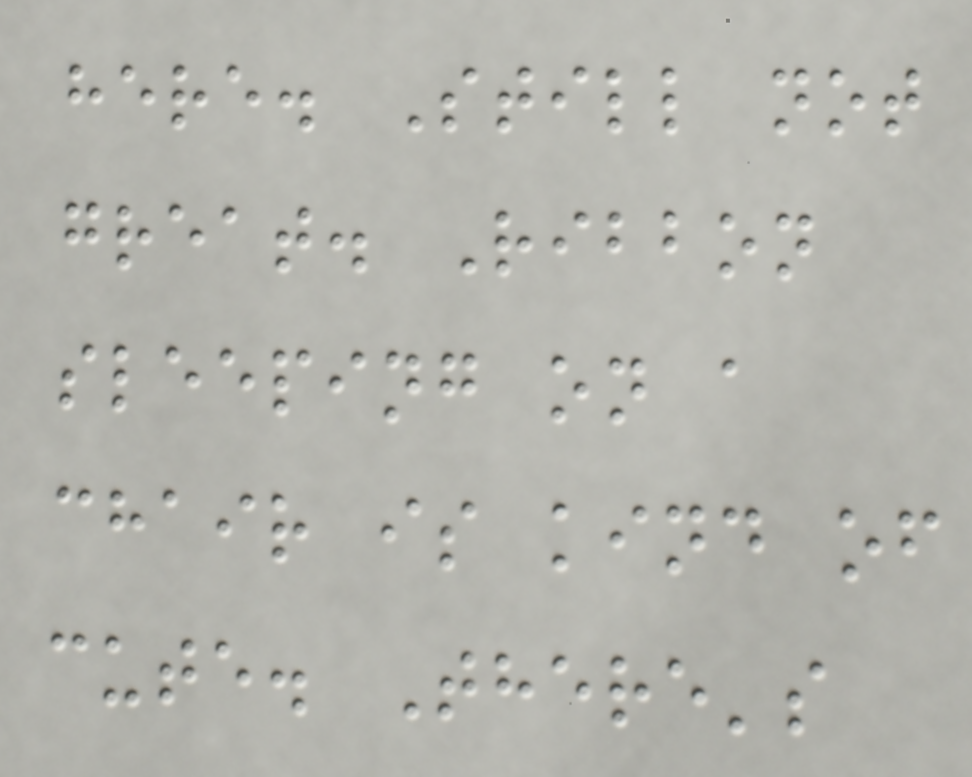here. Still not
great. Ribbon
sleeping on a
chair is kind of
cute. There's
